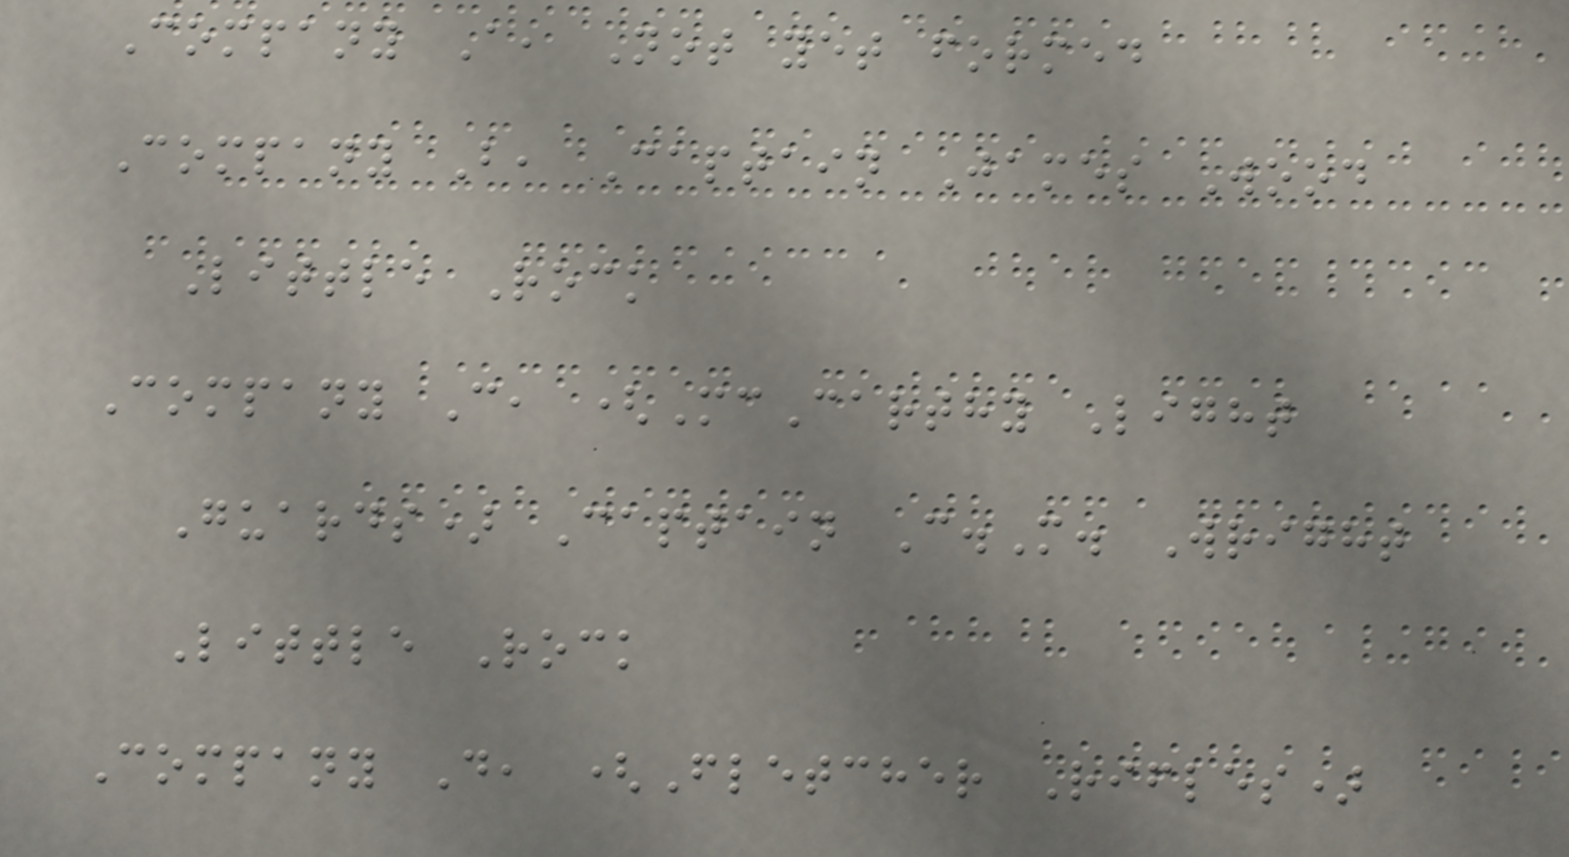Company A, Not yet formed
Company B, Captain James Wood
Little Rock
Company C, (McCarthy Light
Guards) Captain C.M. Wright
Little Rock
Company D, (Fletcher Rifles)
